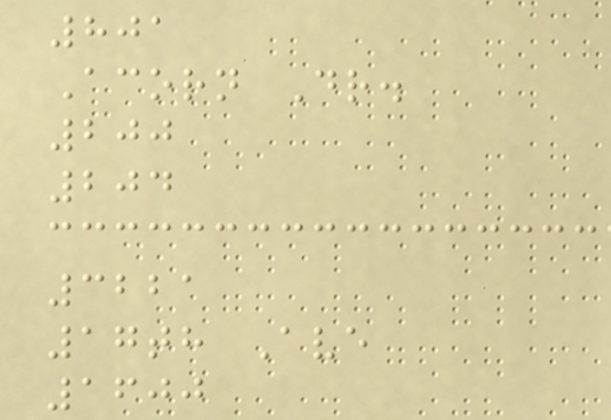801
Acorn Dr.
200
204
3221
17th Ave
1600
